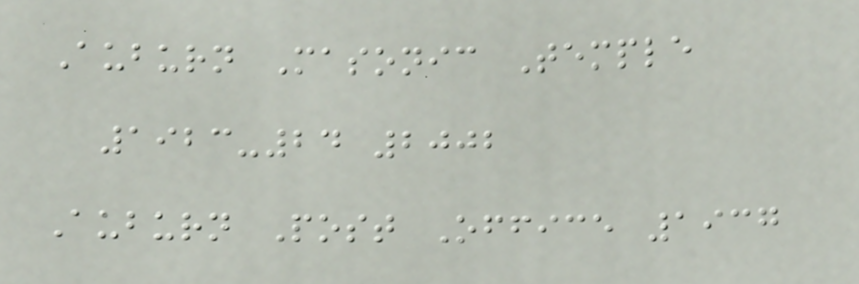Auburn Masonic Temple
1923-24 2002
Auburn Post Office 1937
